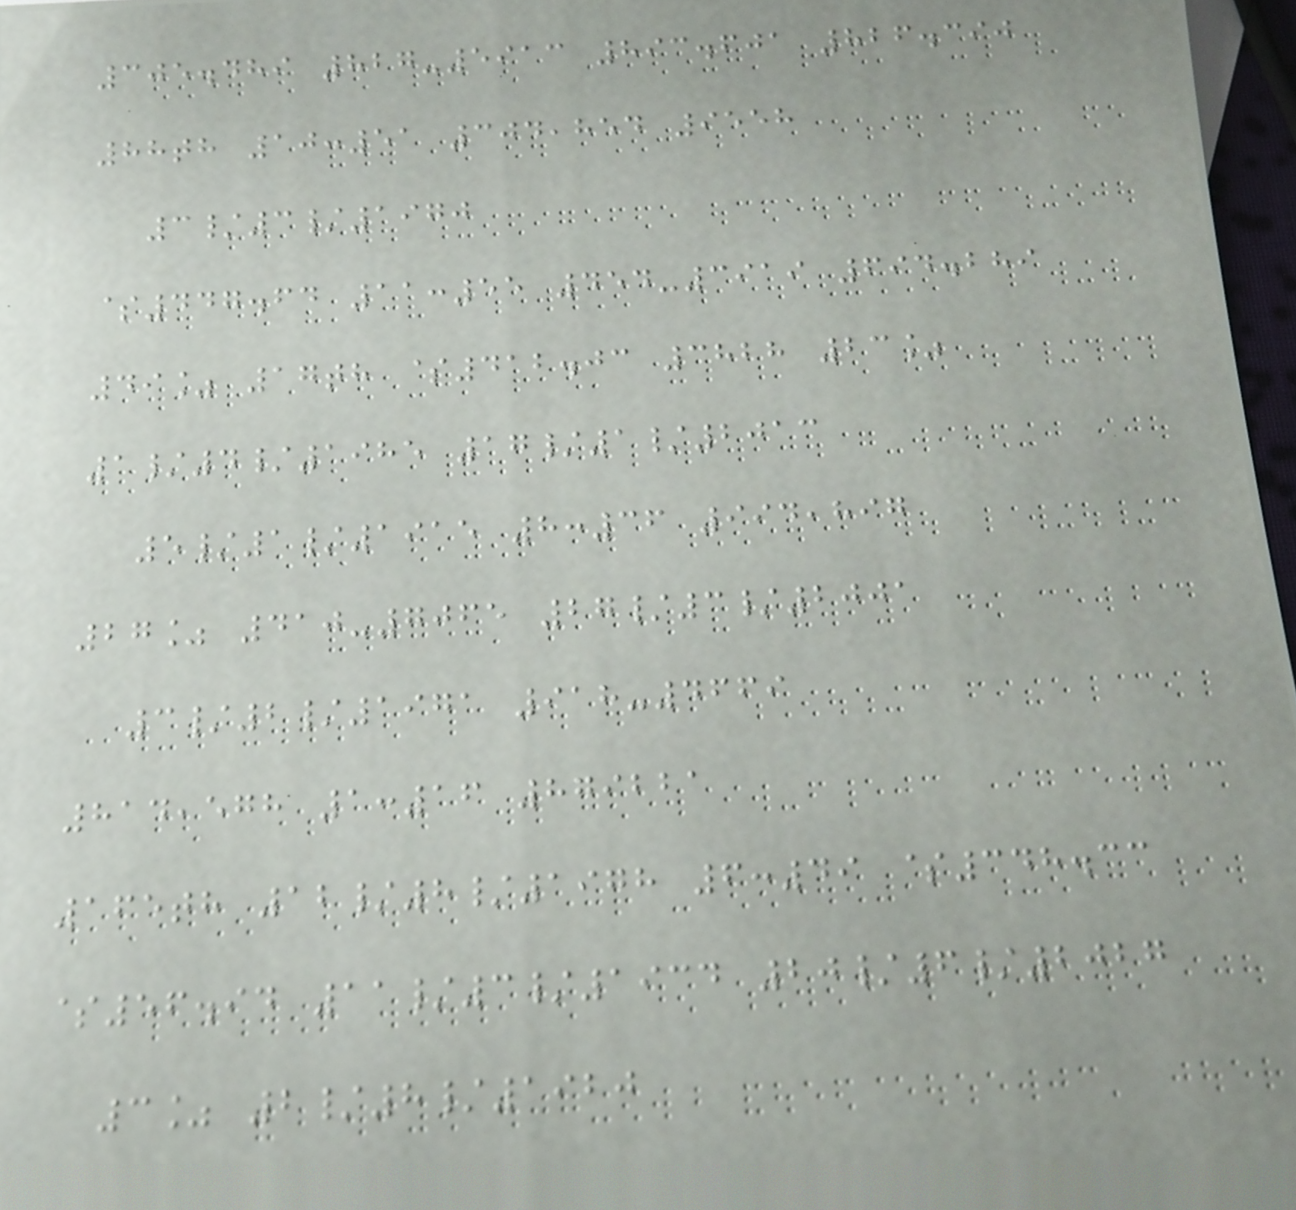305.489 827-5913 893.601 826.390
88th 10:51 304,854 9558
3/3/1970
$447.64 11:55 454-3919 694.289
49% 17th $412.03 3828 23%
1/4/1985 17/1/2013
5/1/1915 8:36 994,897
27% 410-7065 27/3/2001
3/2/1971 918-4669
814,578 1:16 879221
165th 12/8/1978 6:49 $348.33
$56.94 11/3/1934 20/6/2027
3% 2/8/1920
